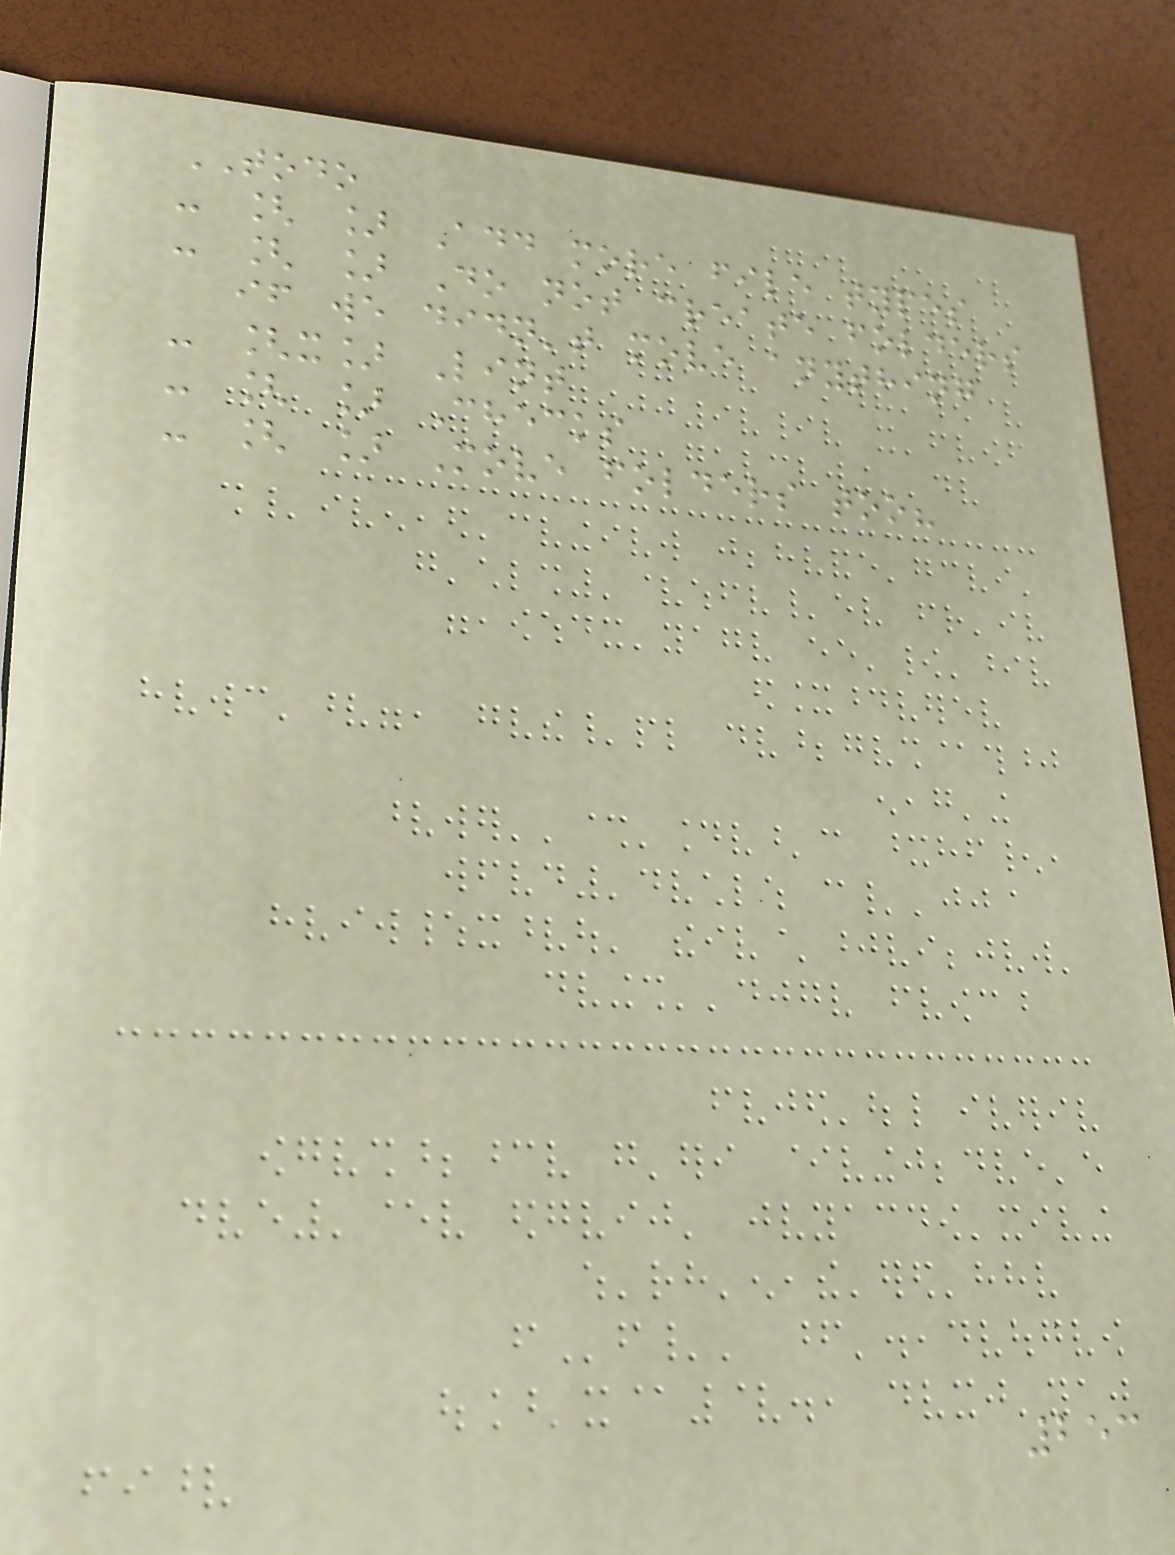TODO
- [ ] Add more file types
- [ ] Do not create folders
if we didn't move anything
- [x] Lint
- [ ] Checks
- [ ] Move folders too?
253
